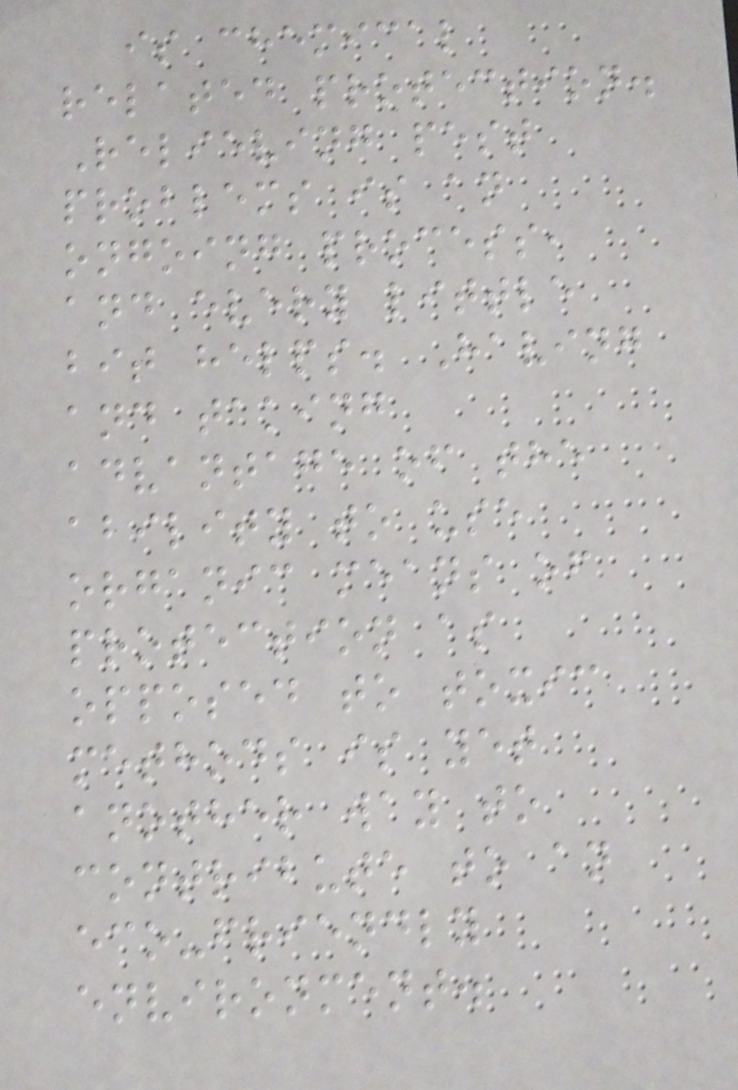is chemical
related protection.
Relieving pest
problems is an
ongoing process,
and every little
bit helps. Having
and taking
advantage of the
ability to use
organic means of
protection as
opposed to toxic
methods is yet
another way to
contribute to an
eco-friendly
environment.
